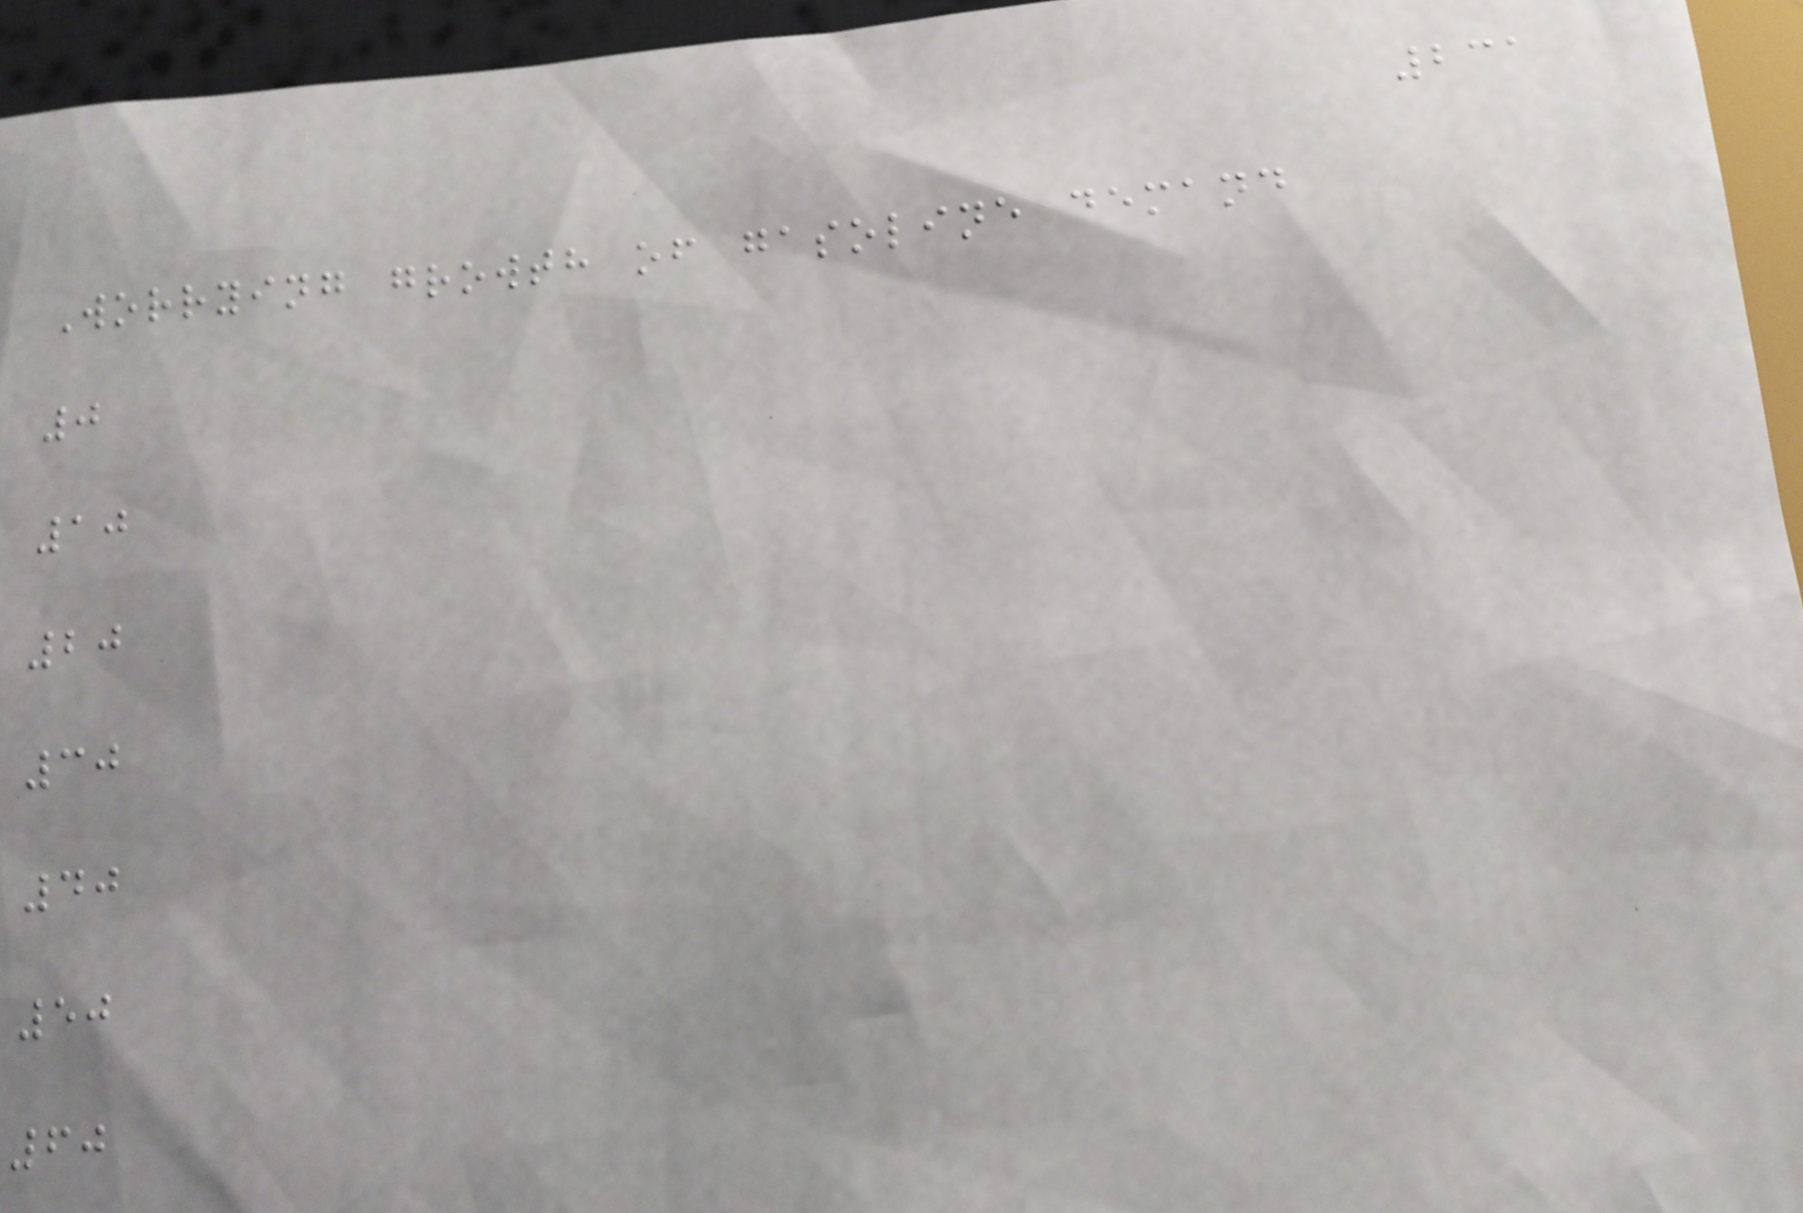231
Worrying growth of gasoline demand
0
10
20
30
40
50
60
